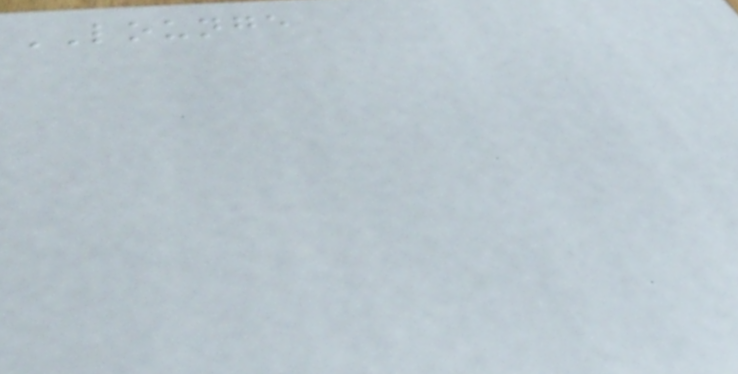LOUNGE
